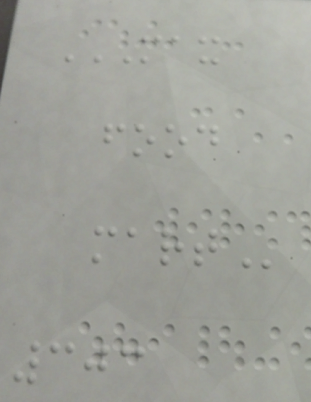MAX
FOOD
MART
303
